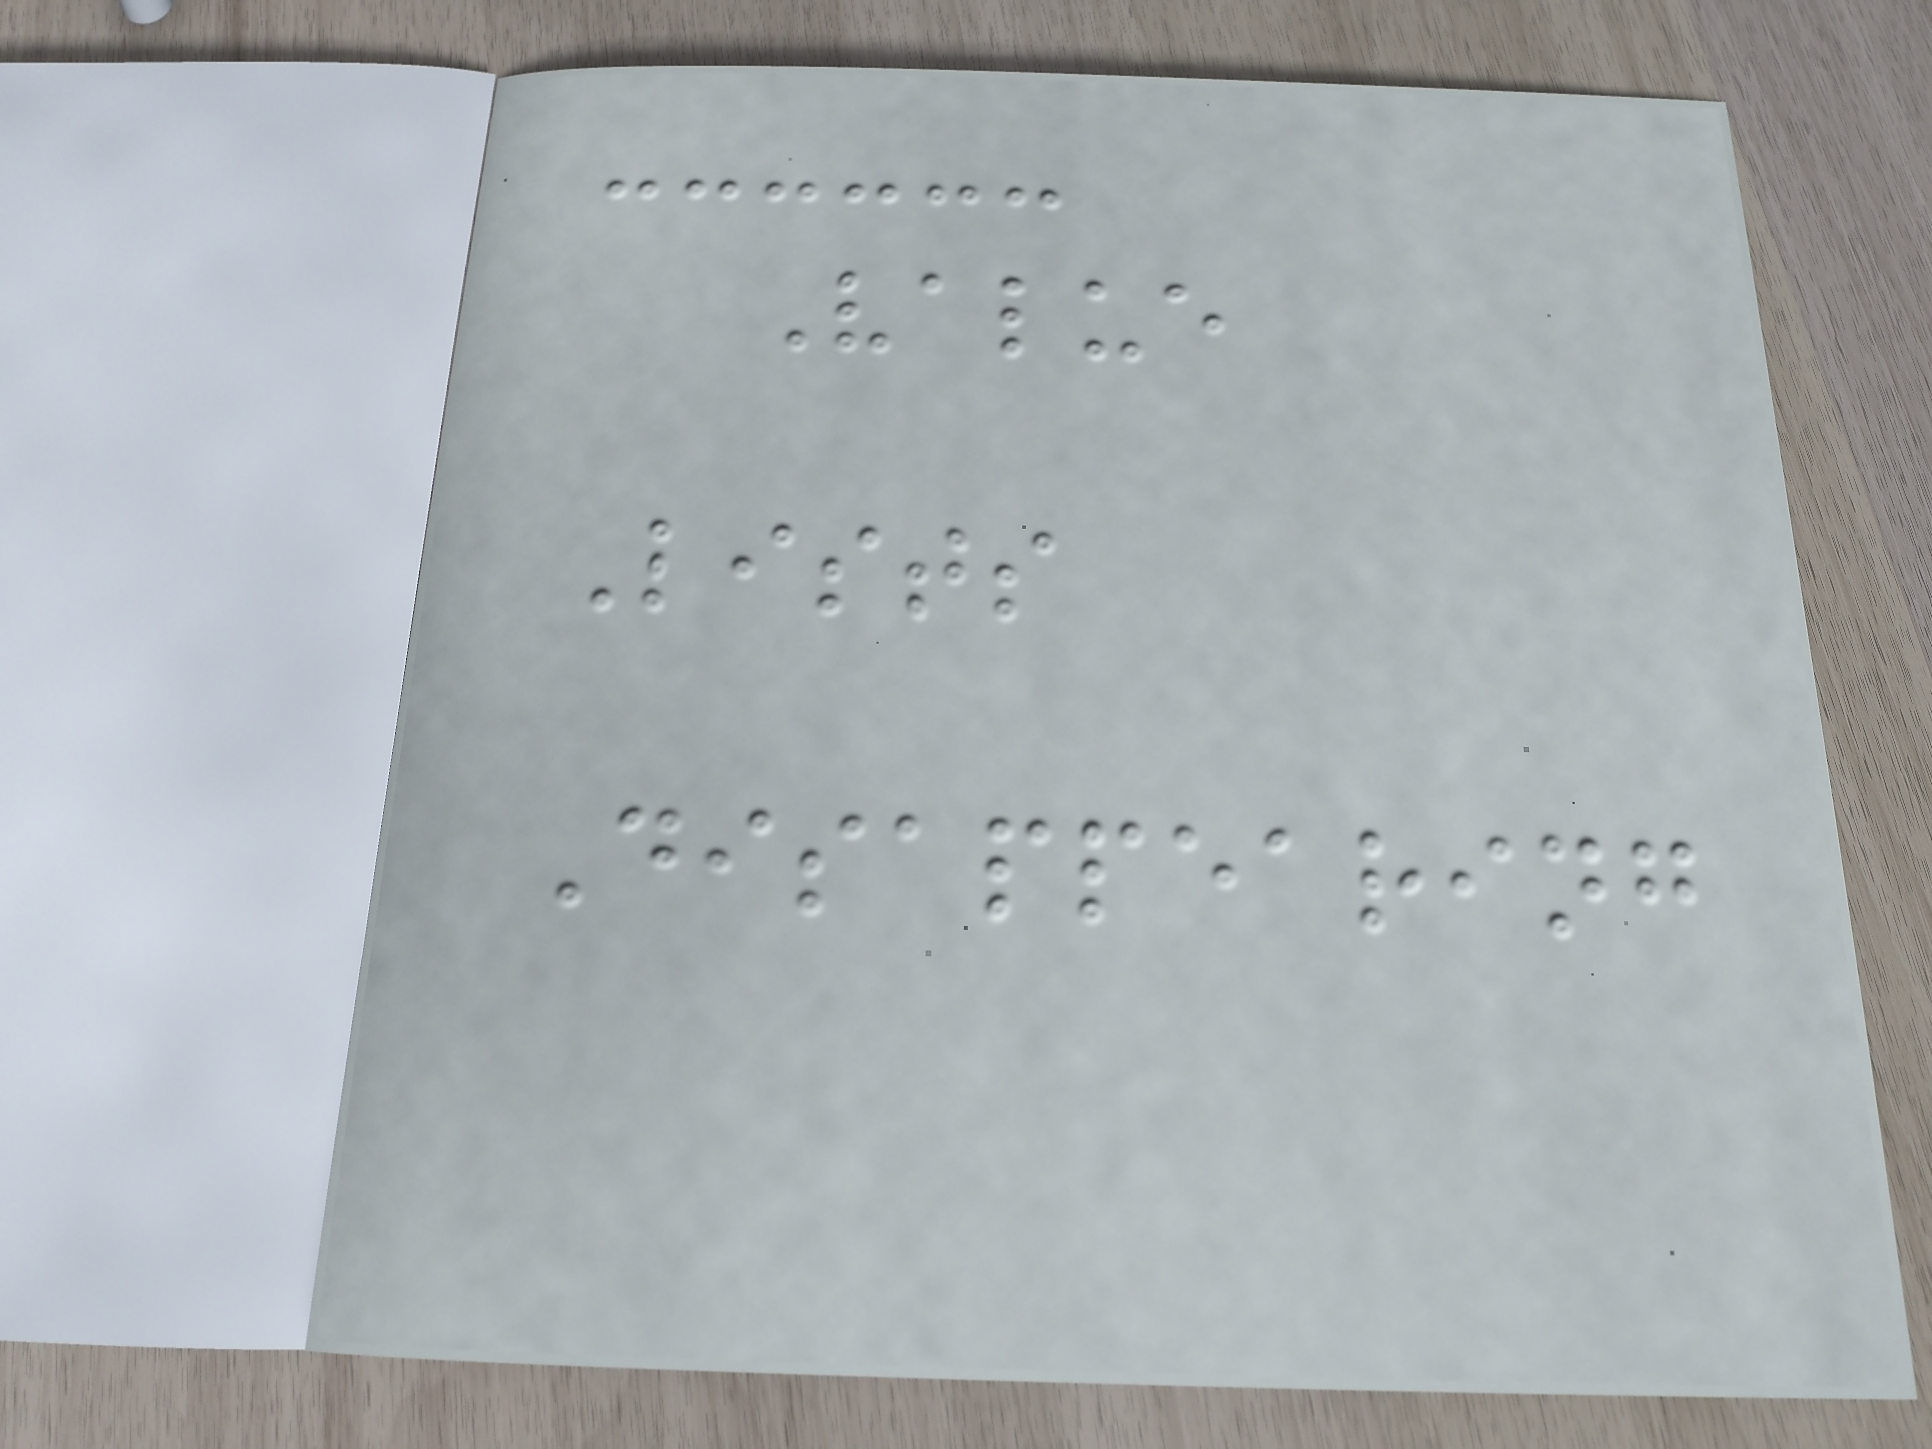Value
Lists
Disappearing
